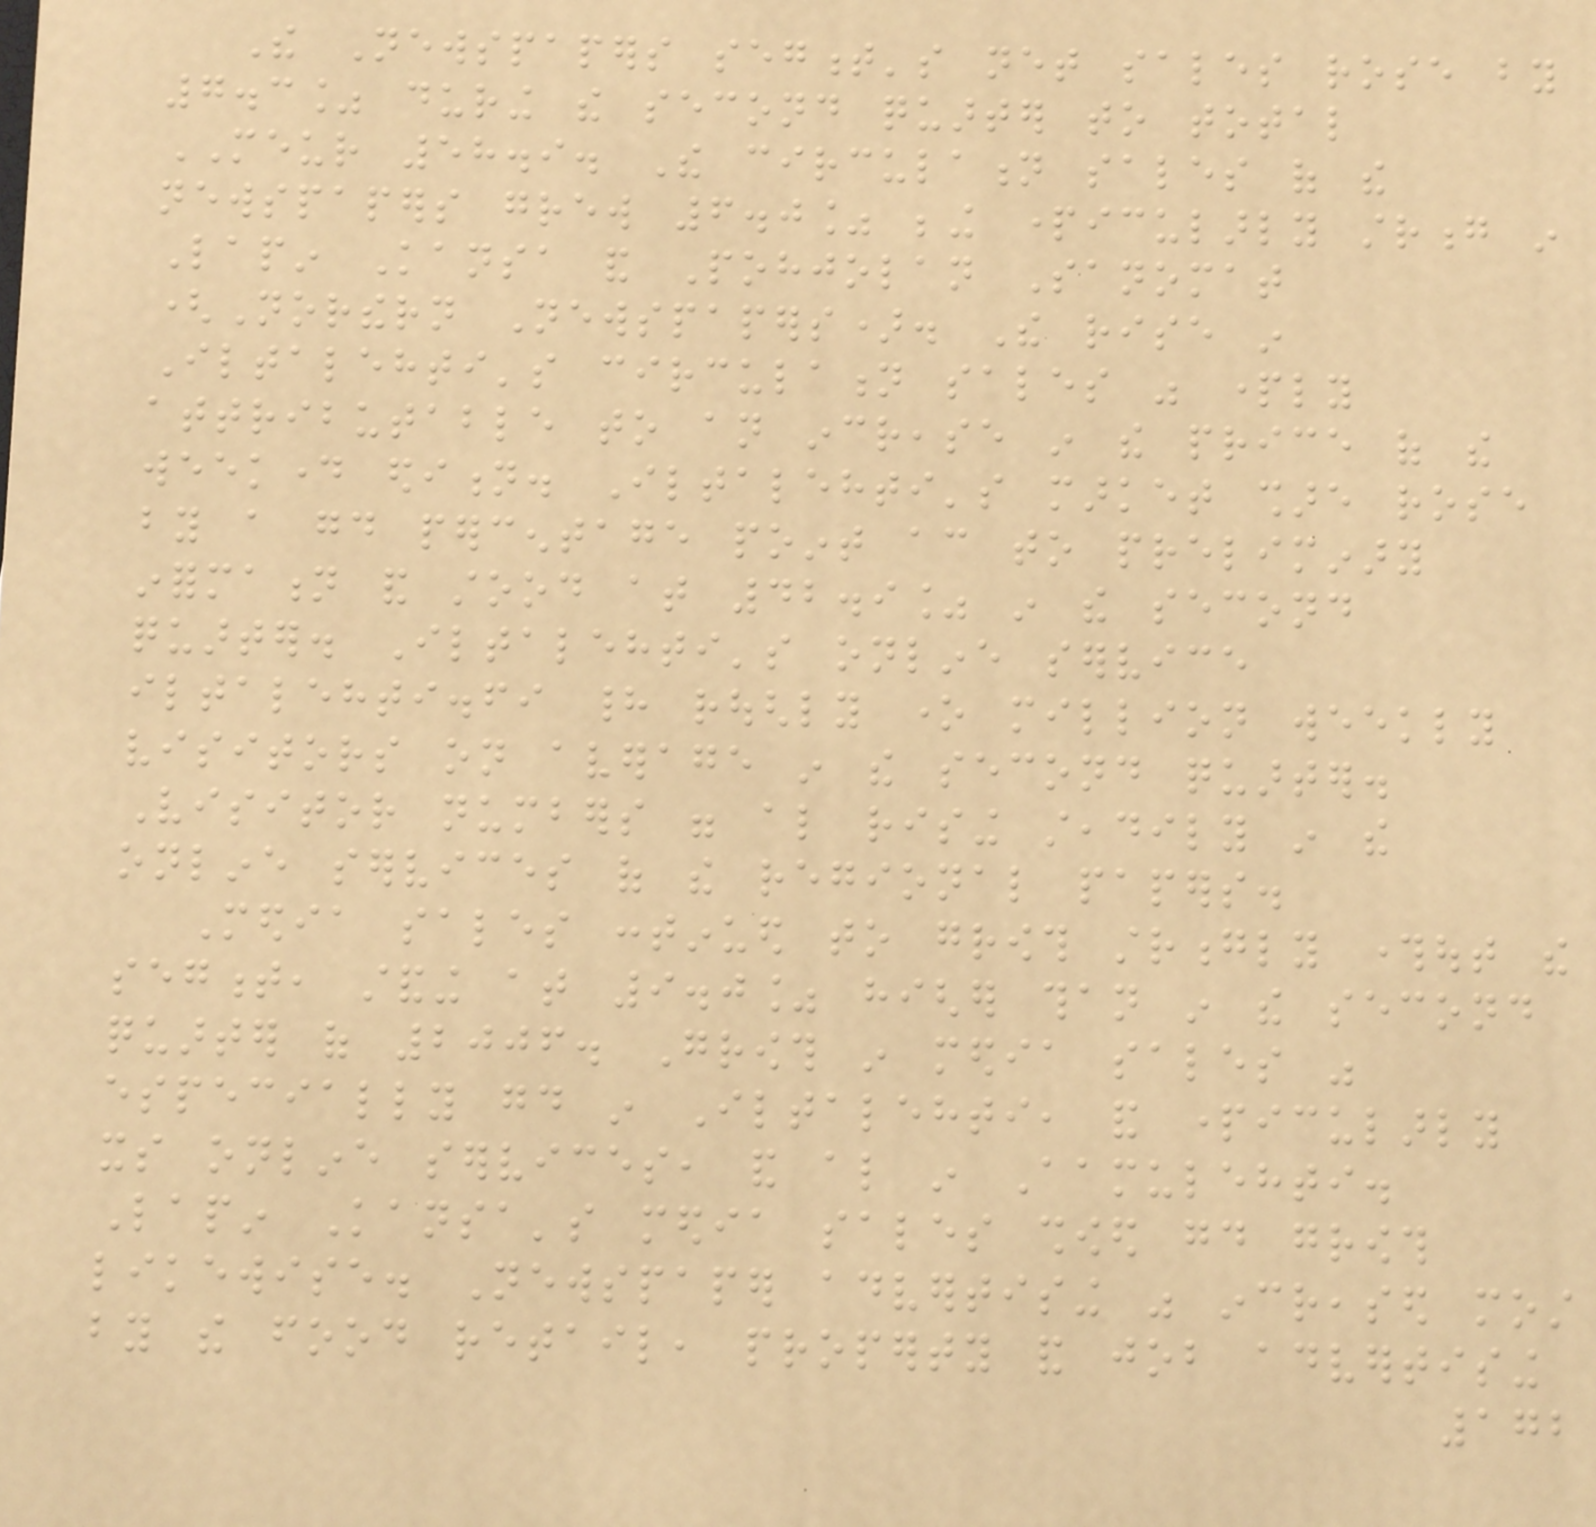The Newspapers segment's net sales rose by
7.3% during the second quarter to total
MEUR 58.9. The circulation sales of the
newspapers grew 6.0% being particularly strong in
Lapin Kansa and Pohjolan Sanomat
(Northern Newspapers). The rise in
Iltalehti's circulation sales was partly
attributable to an increase in the price of the
weekday edition. Iltalehti's market share rose
by a good percentage point according to preliminary
information and stood at 42.9% in the second
quarter. Iltalehti's online service
iltalehti.fi had roughly one million weekly
visitors on average in the second quarter.
Visitor numbers were also rising steadily in the
online services of the regional papers.
Media sales continued to growth strongly throughout the
segment, standing at 9.0% higher than in the second
quarter of 2006. Growth in media sales was
especially good in Iltalehti, and particularly
its online services, and also in Aamulehti.
Lapin Kansa's media sales showed good growth
likewise. Newspaper advertising was increased most
by the food retail, property and job advertising
172
